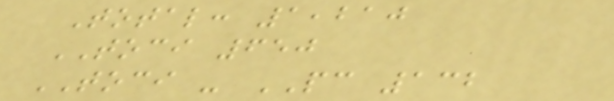Total: 1,210
TOCI 650
TOCI - PC 132
